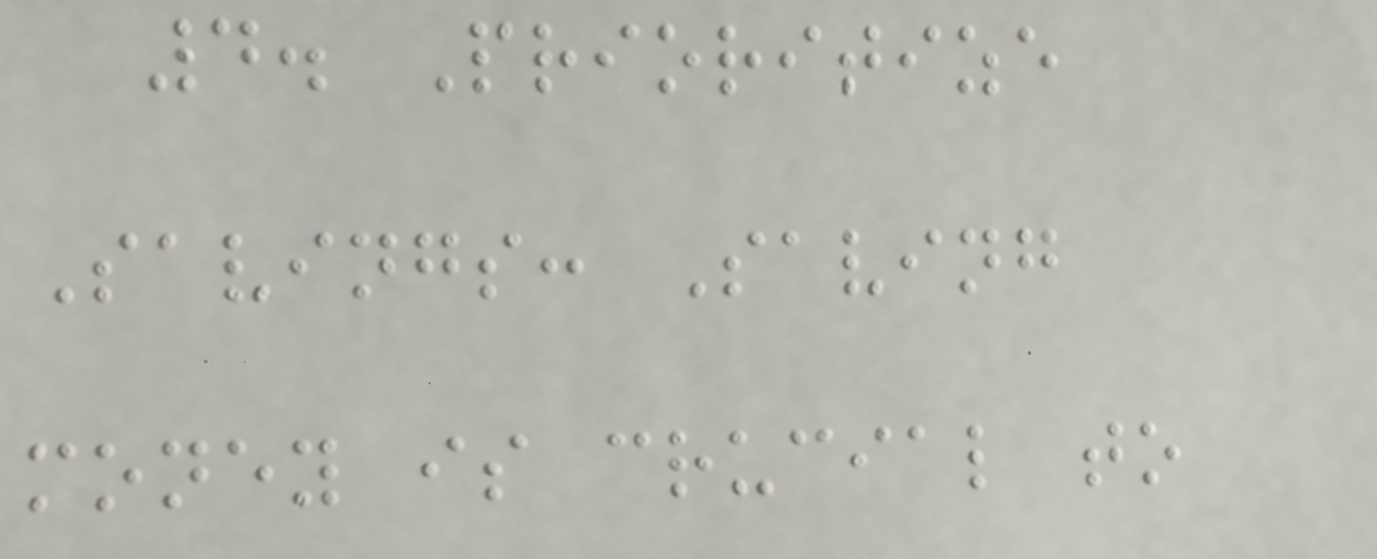4. Prioritize
Savings: Saving
money is crucial to
